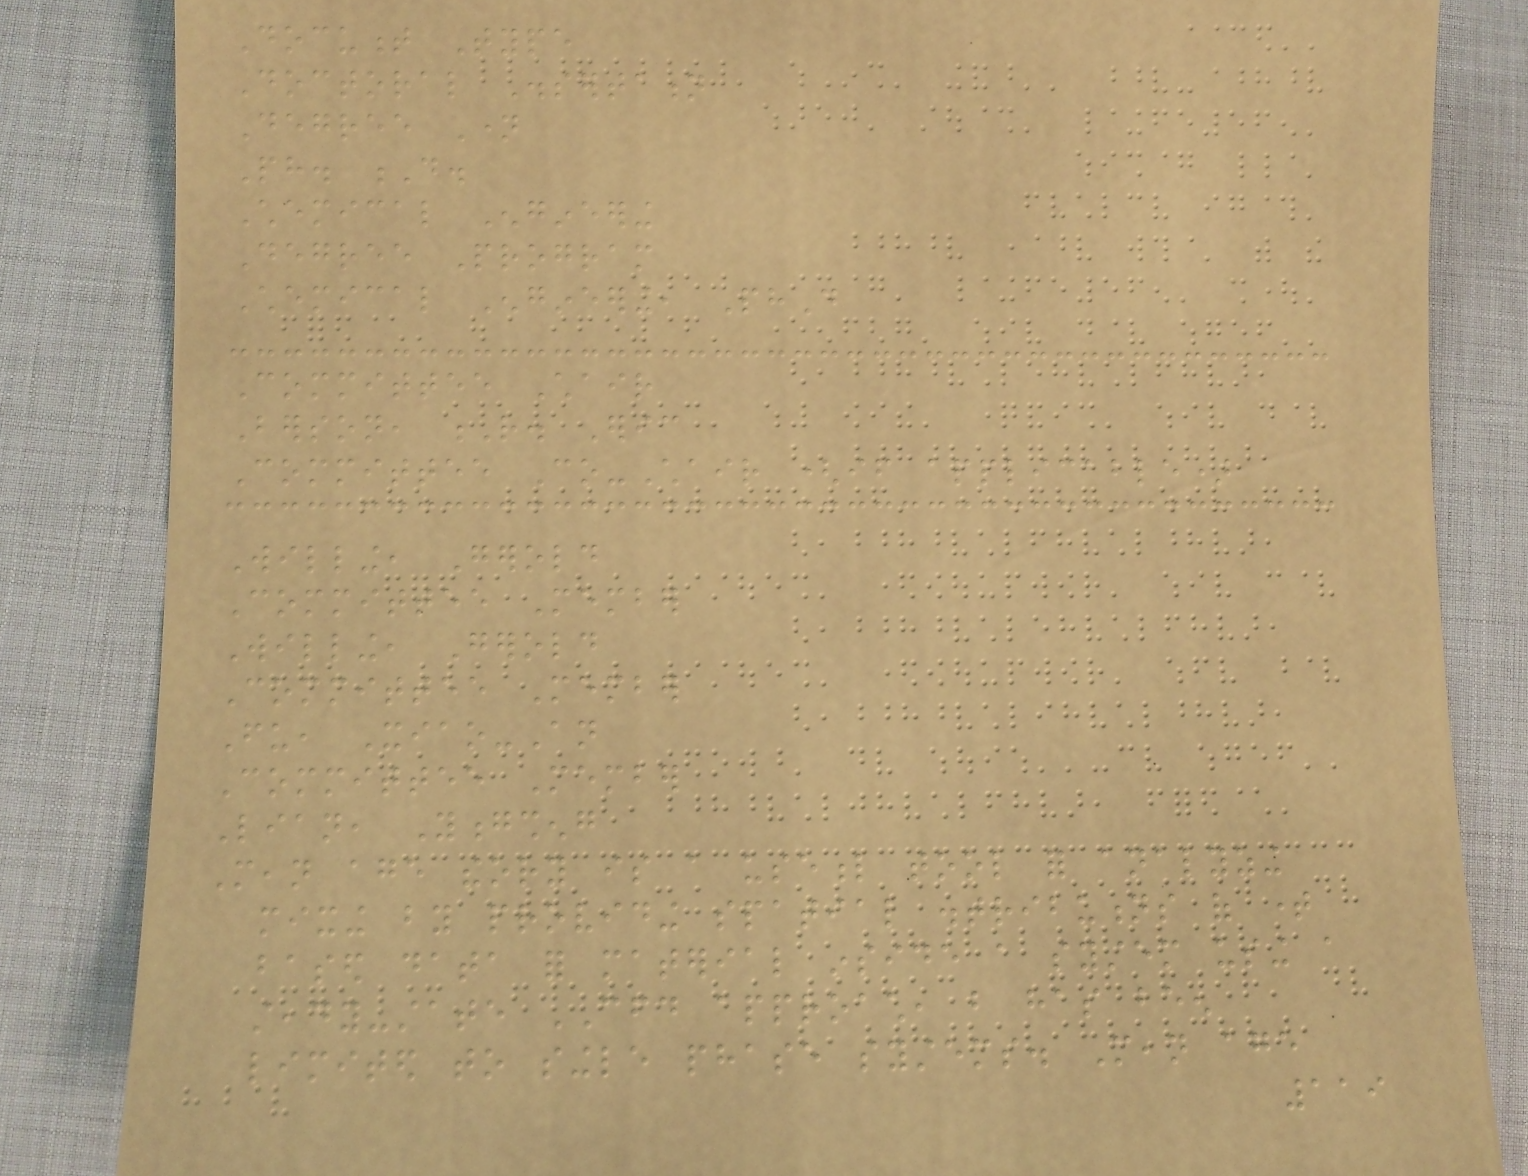Document Type
Doctoral Dissertation
Degree Name
Ph. D.
Chemical Engineering
Degree Program
Chemical Engineering, PhD
Committee Chair
Berson, R. Eric
Committee Co-Chair (if applicable)
Willing, Gerold
Committee Member
Willing, Gerold
Committee Member
Fu, Xiao-An
Committee Member
Lian, Yongsheng
Mean age theory is a useful tool for analyzing
mixing by providing spatial distributions of time
based data for material inside a system using a
steady-state CFD approach, but has been
limited to single phase systems. Mean age
119
